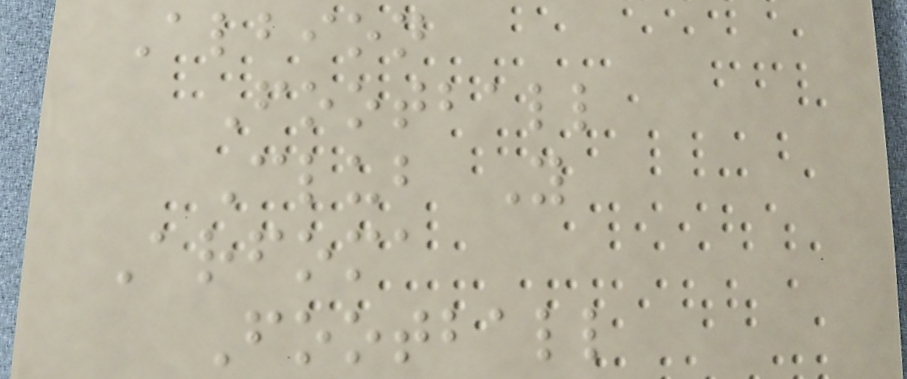Albion
Football
Club Y
Arfoma
Football
